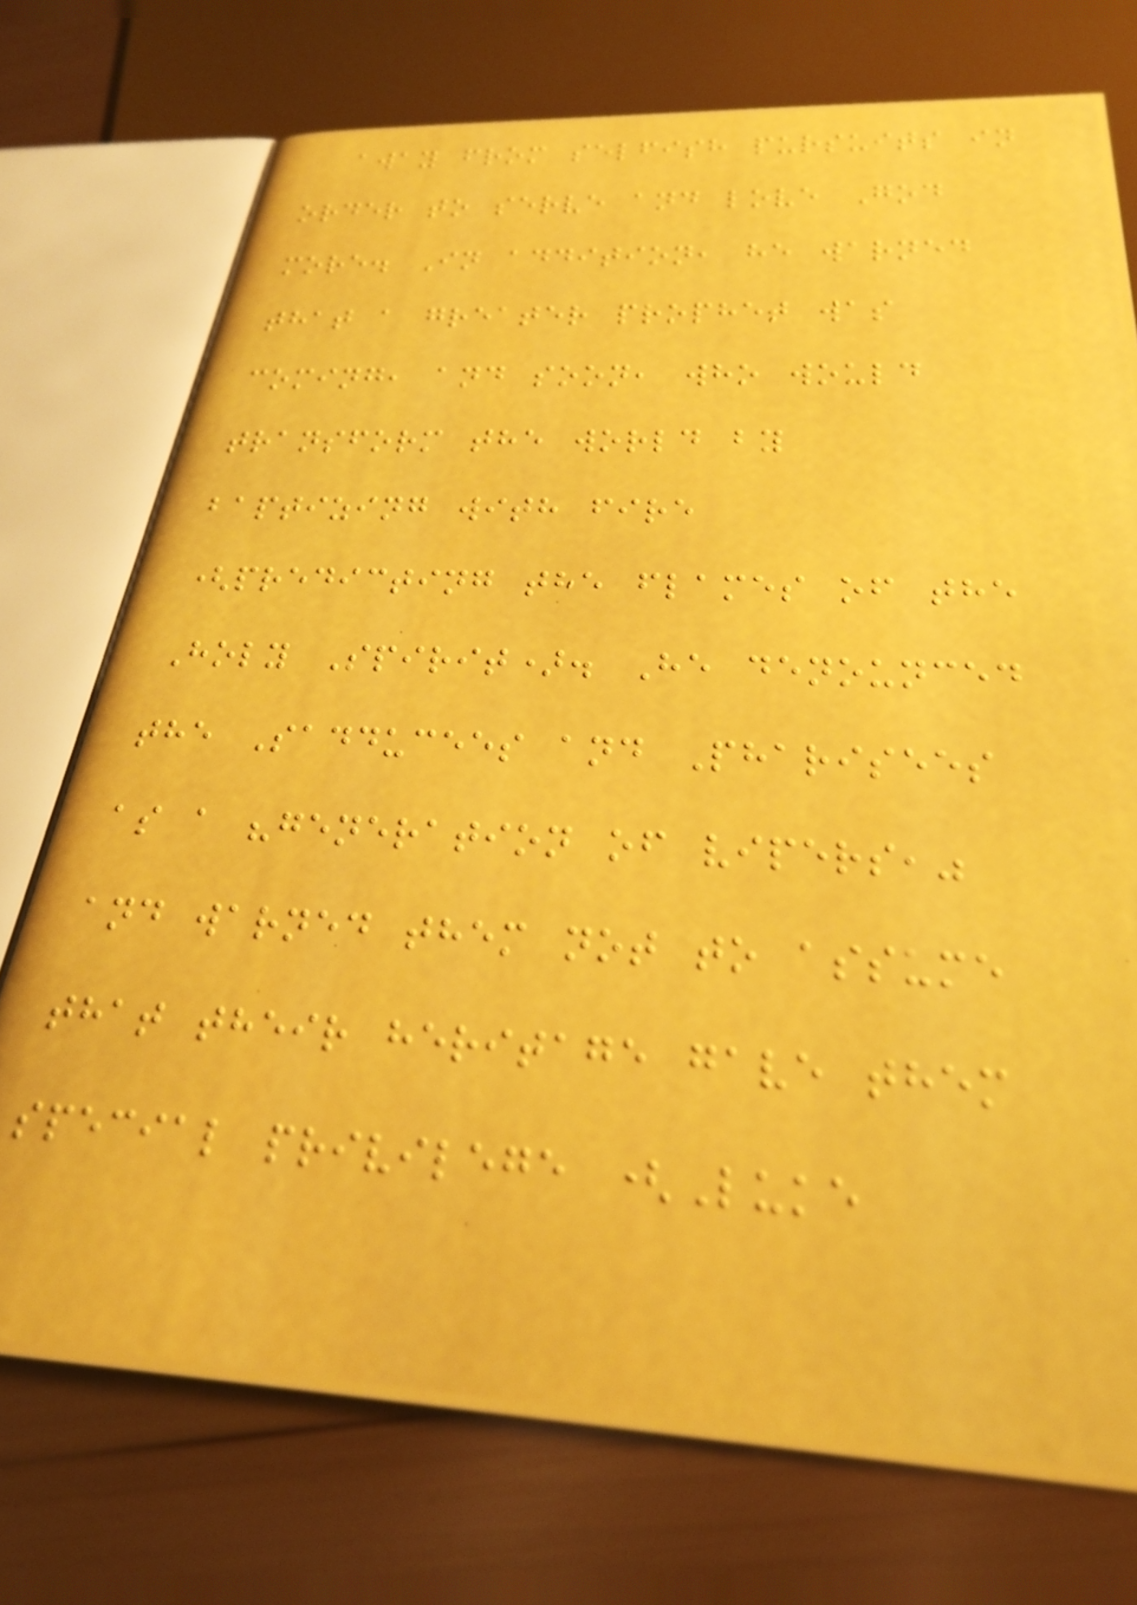away from selfish pursuits in
order to serve and love God
more. In addition, he warned
that a greater prophet was
coming, and soon, who would
transform the world by
baptizing with fire
(predicting the flames of the
Holy Spirit). He denounced
the Sadducees and Pharisees
as a "generation of vipers,"
and warned them not to assume
that their heritage gave them
special privilege (Luke
